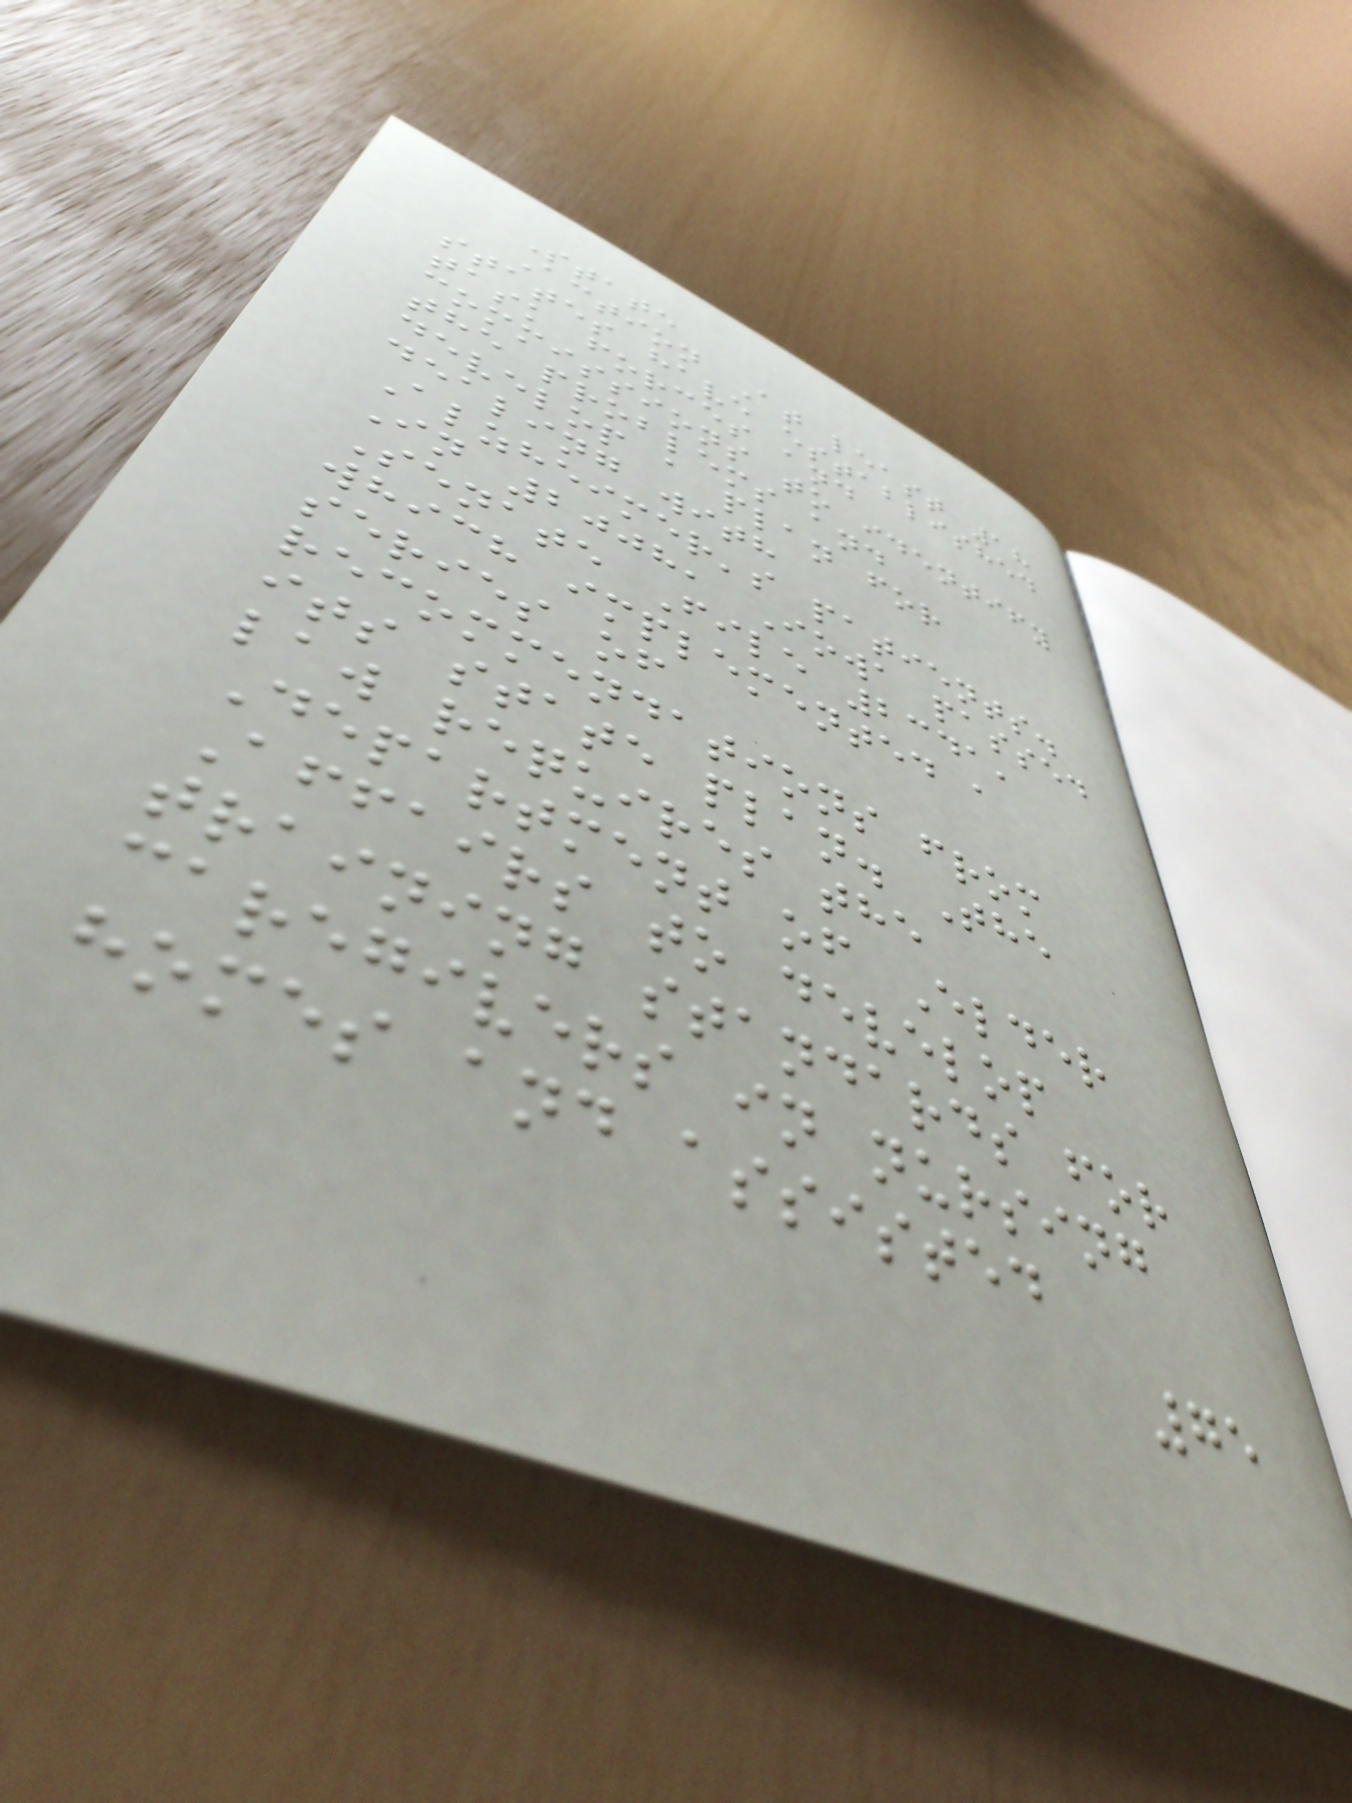State
Action At least 18
states have established
task forces and
commissions to identify
the problems and
develop a plan for
dealing with
Alzheimer's patients.
In 2008, Iowa passed
Senate File 2341,
which implemented a
series of
recommendations from
its state plan. The
law requires the
Department of Elder
Affairs to develop
training standards for
caregivers in nursing
homes and assisted
75
